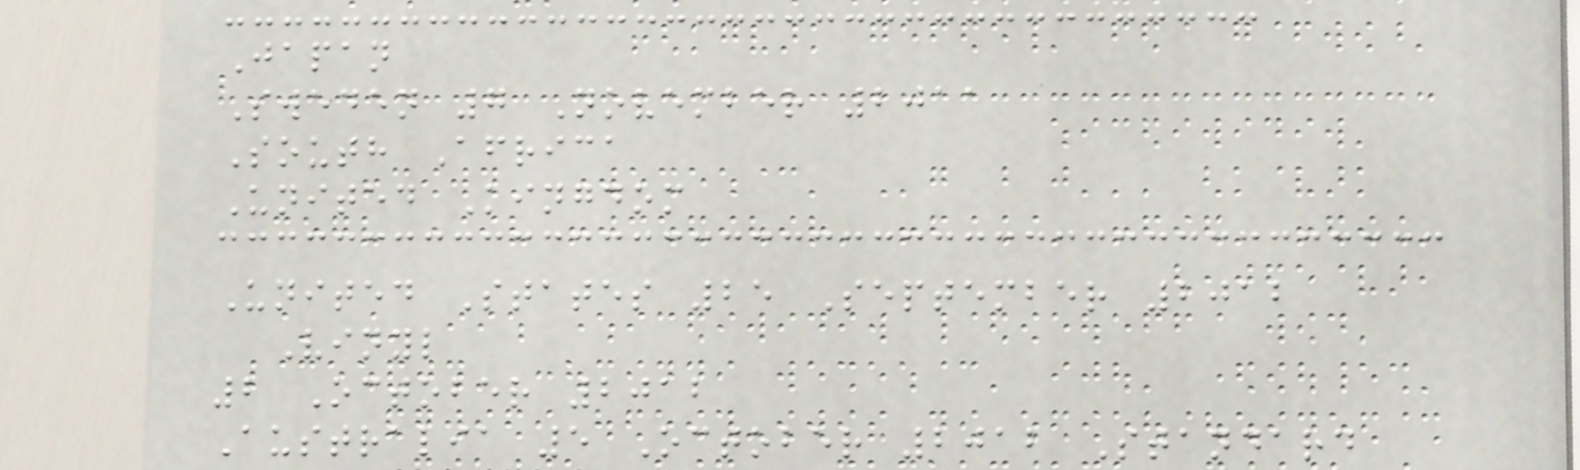Japan
Sweden 7 November 2011
South Africa
United Kingdom
United States 25 September 2012
Vinyl
2 October 2012
Australia 5 October 2012 Standard
